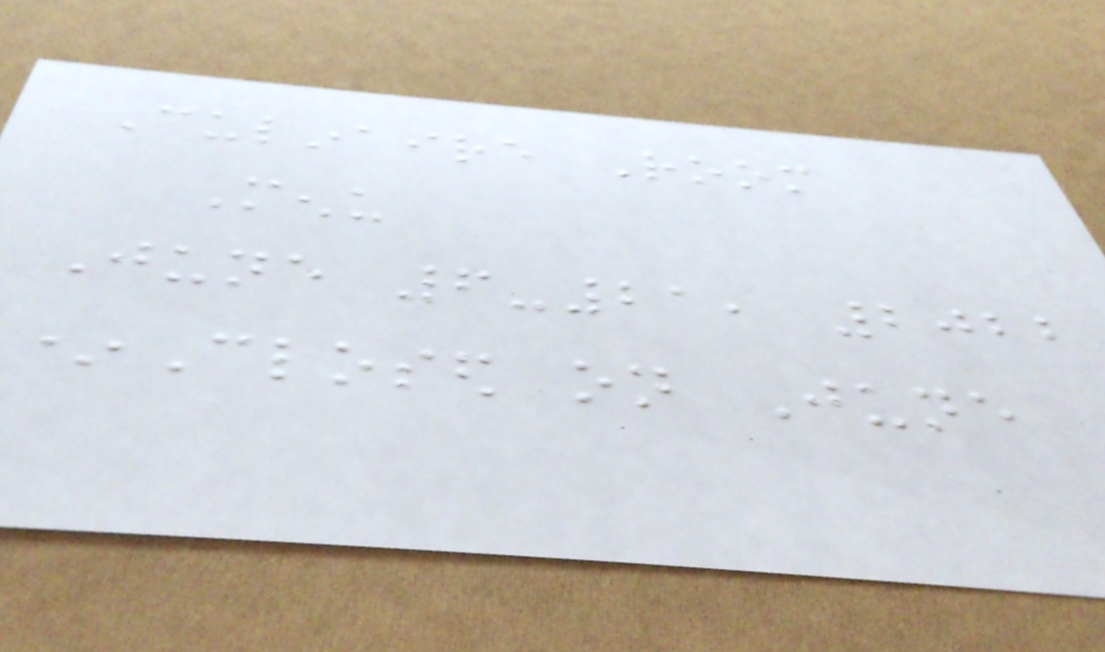Culinaire Room
Menu
June 6-21, 2022
*Closed on June
